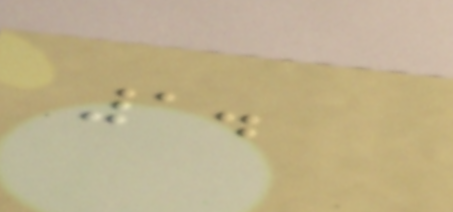1.
